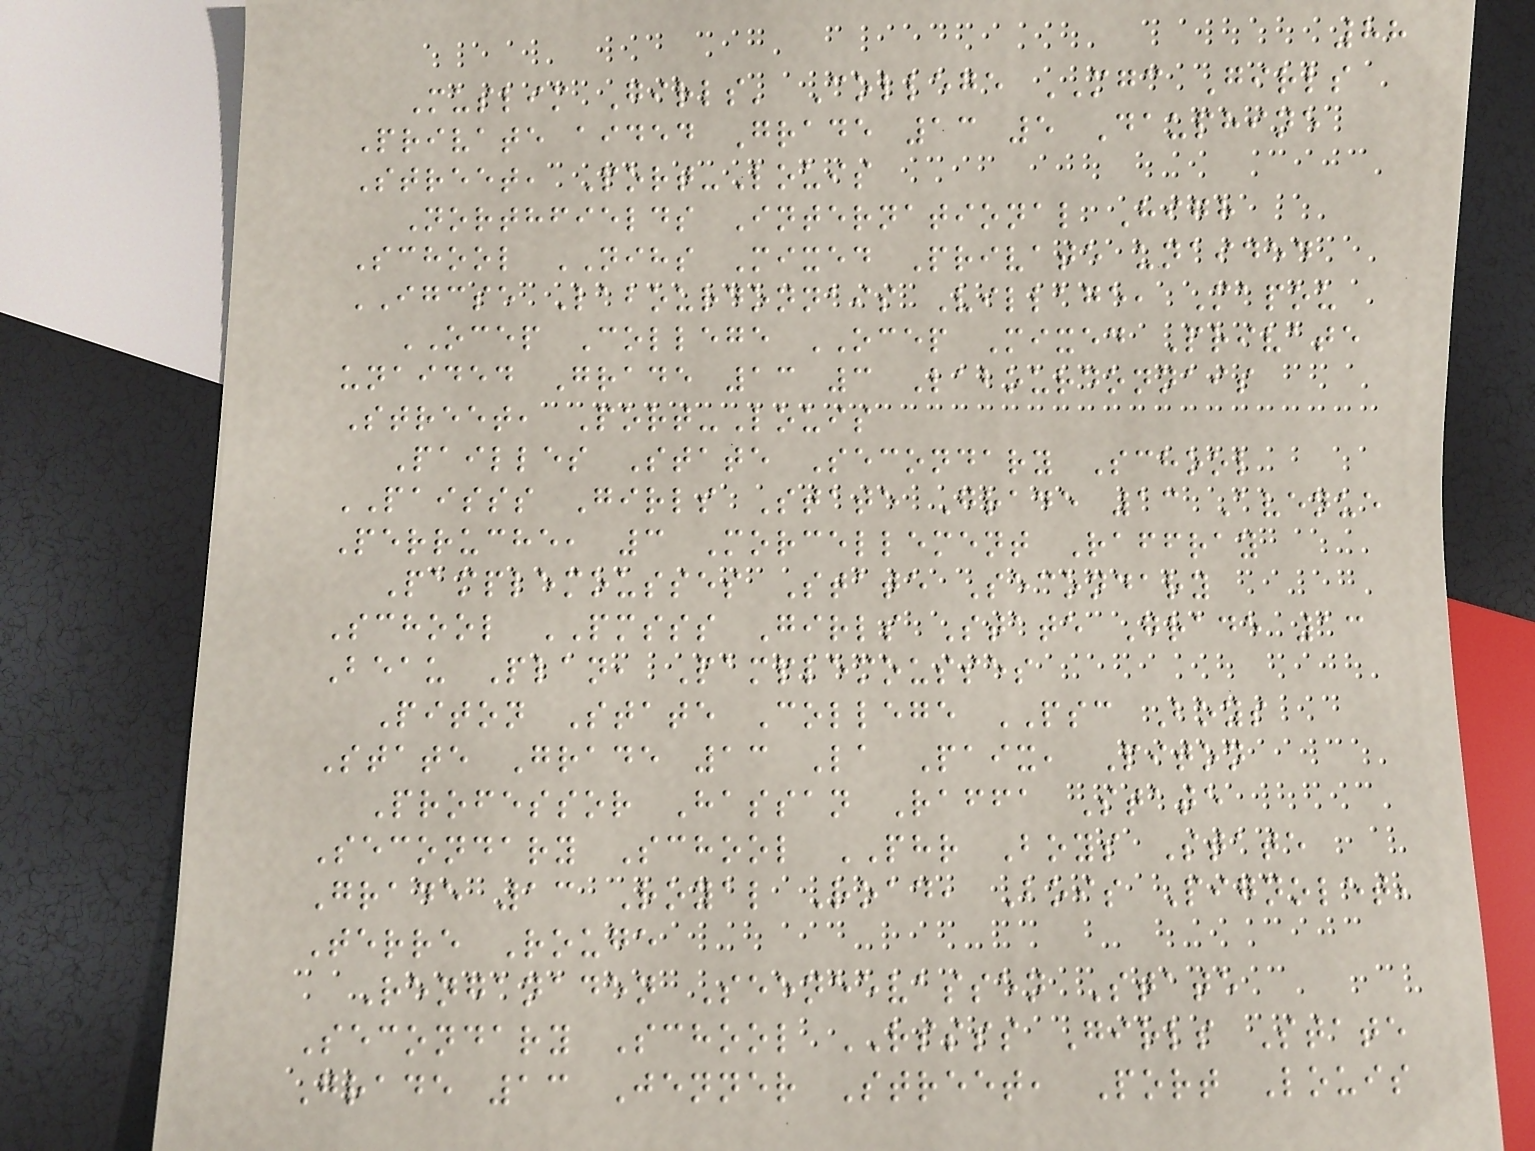88
Muslim Girls' College MGC Girls
Private aided Grade 13 5 Dauphine
Street, Port-Louis
Northfields International High
School NIHS Mixed Private unaided
IGCSE Labourdonnais Village, Mapou
OCEP College OCEP Mixed Private
unaided Grade 13 3 Labourdonnais
Street, Port-Louis
Pailles State Secondary School
PAISSS Girls State Grade 13 Avenue
Perruche, 3 Morcellement Raffray
Pamplemousses State Secondary
School PMSSS Girls State Grade 13
Beau Plan, Pamplemousses
Piton State College PSC Boys
State Grade 13 La Paix, Piton
Professor Hassan Raffa State
Secondary School PHR Boys State
Grade 13 Royal Road, Bois Pignolet,
Terre Rouge
Renganaden Seeneevassen State
Secondary School RSSSS Girls State
Grade 13 Jenner Street, Port Louis
